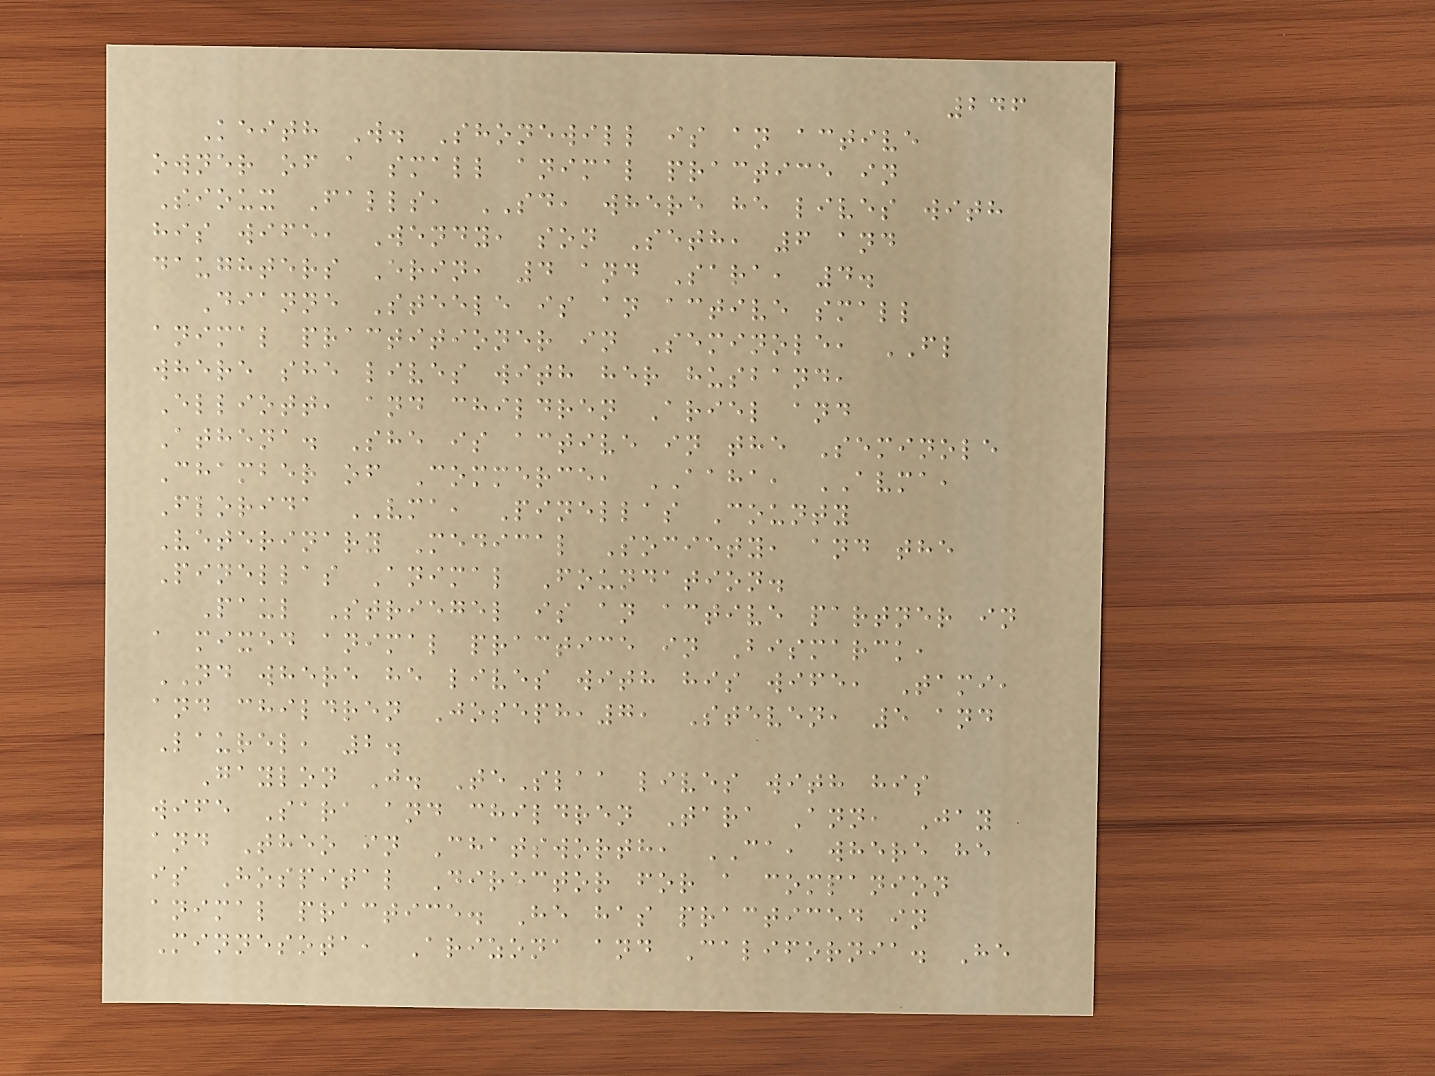246
Keith W. Shonewill is an active
owner of a small animal practice in
Sioux Falls, SD, where he lives with
his wife, Wendy, son Seth, 6 and
daughters Erin, 4 and Sara, 4.
Dianne Steele is an active small
animal practitioner in Seminole, FL
where she lives with her husband,
Elliott, and children Ariel and
Athena. She is active in the Seminole
Chamber of Commerce, AAHA, AVMA,
Florida VMA, Pinellas County
Veterinary Medical Society, and the
Pinellas Animal Foundation.
Paul Striegel is an active partner in
a mixed animal practice in Bismarck,
ND where he lives with his wife, Tami,
and children Joseph,7, Steven, 5 and
Laurel, 2.
Gaylon J. TeSlaa lives with his
wife Sara and children Tara Ann, Jay
and Theo in Chatsworth, CA, where he
is Hospital Director for a companion
animal practice. He has practiced in
Minnesota, Arizona and California. He
